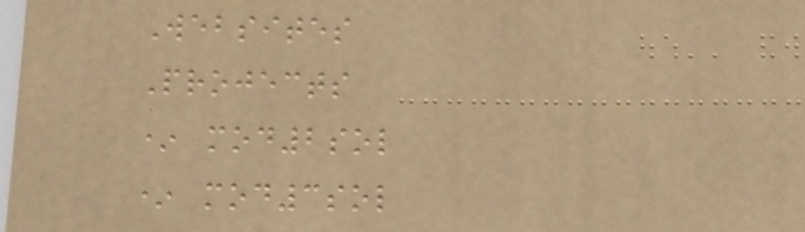Websites
Projects
* mod2sol
* mod3sol
